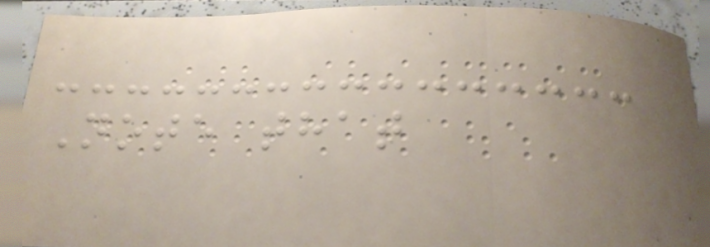Note that
